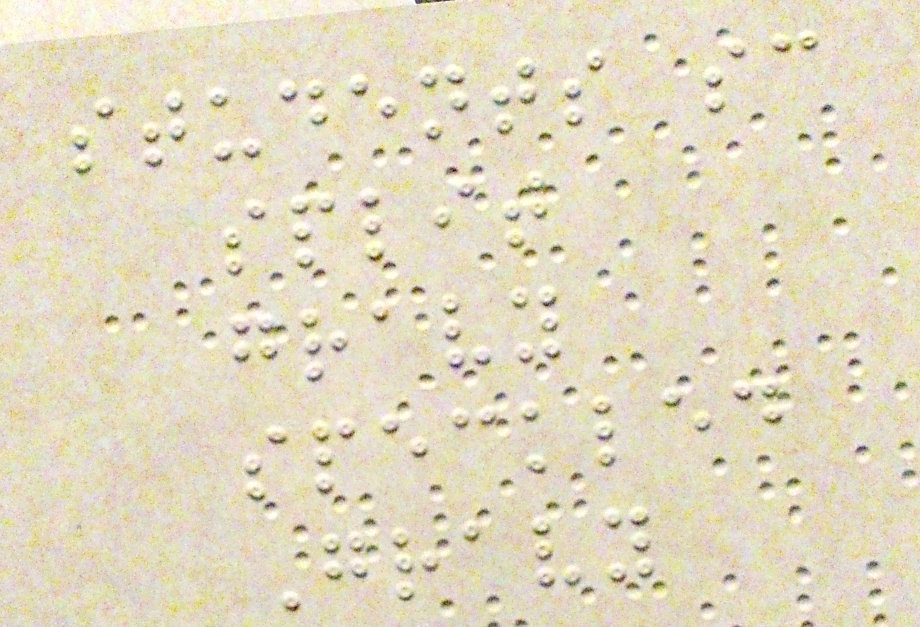students sc
split
gravy
speckled
Gravy
